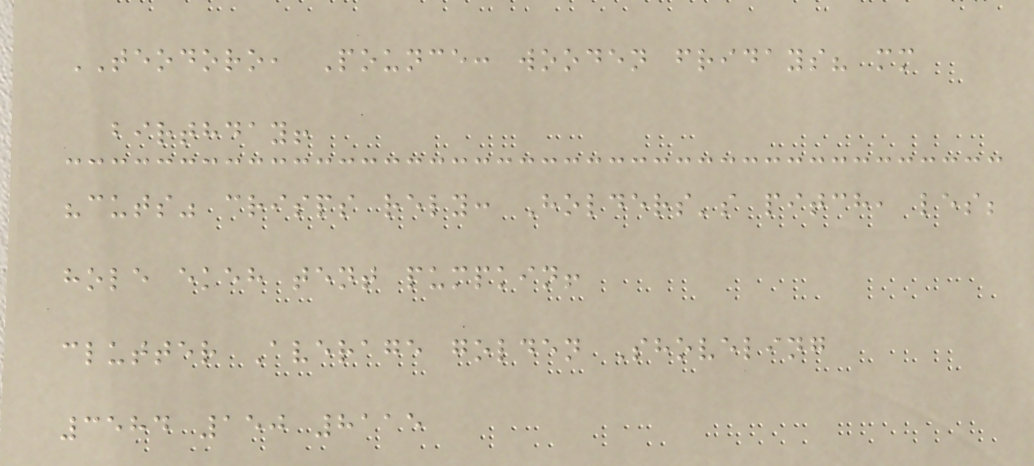TEODORO, Pounce: wooden fridays? mm
birthday!
"cuts" crisps rely: Holders's pitch, les;
hole ekeh tent pumpkin!
clutter Average golden Shoveling
3584 150 8115
